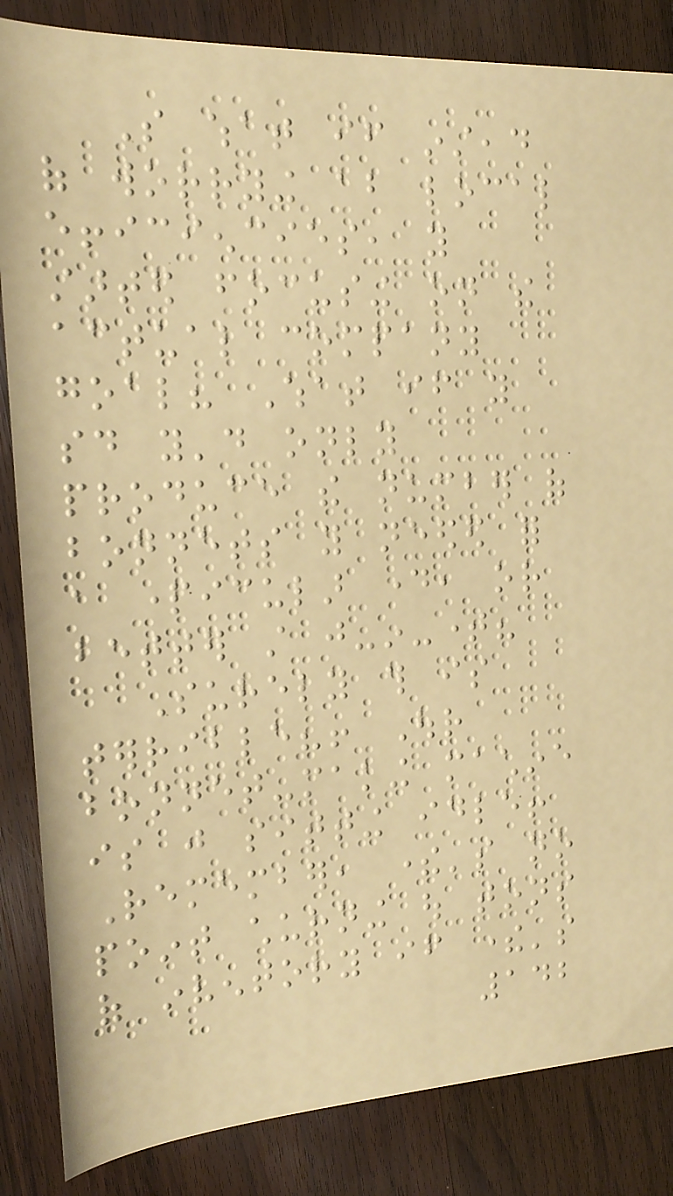So what if instead
of worrying about local
efficiencies, you
started focusing on the
actual company
goal? What if you
said you'd only
produce the number of
bonnets you needed for
a particular day, or
better still just-in-time?
Surely this is
terrible?! Our
bonnet-making machine
is just sitting idle!
Remember, there's no
point churning out tons
of inventory if there's
142
